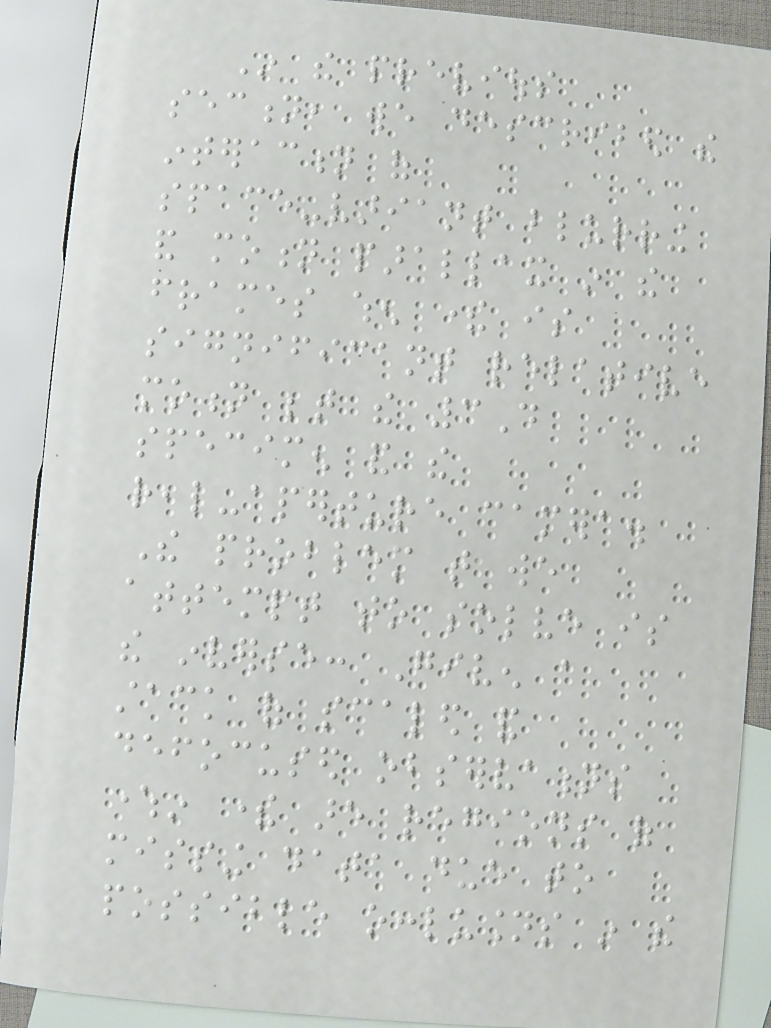In the previous
section, we described the
interaction of
space-variant blurring
and motion parallax in the
frames when there is
significant relative
motion between the 3D
specimen and the
real-aperture camera.
The problem that we
attempt to solve is
the inverse: Given a
stack of scaled and
defocused observations
wherein there are regions of
missing data due to
possible occlusions in the
